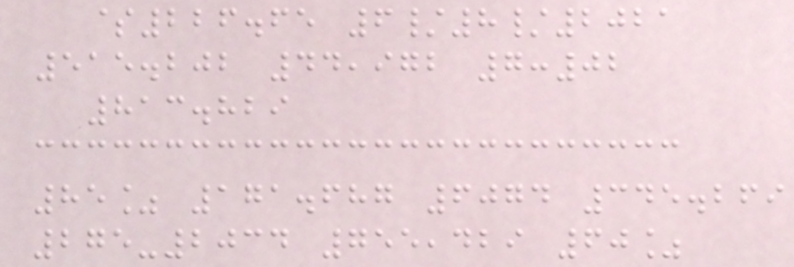$226.65 6/8/2021
515.202 44,972 7:02
813.829
85% 171.687 6074 345.269
275-2034 755,429 60%
